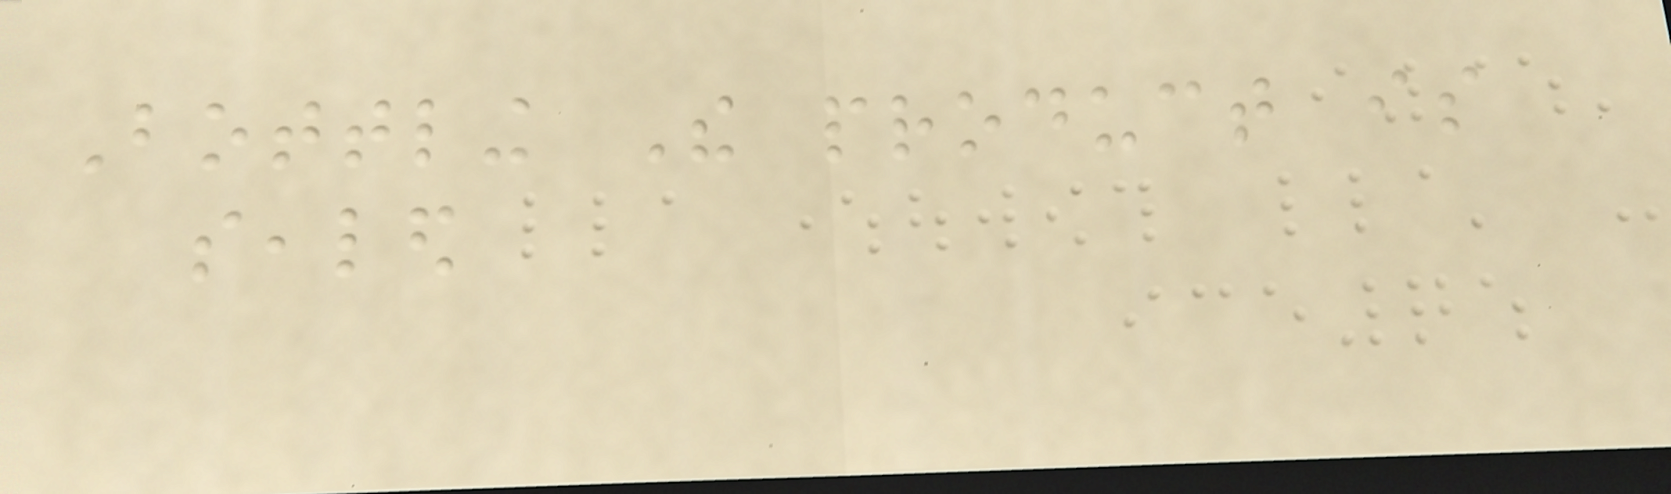Bottling The product is
sealed
